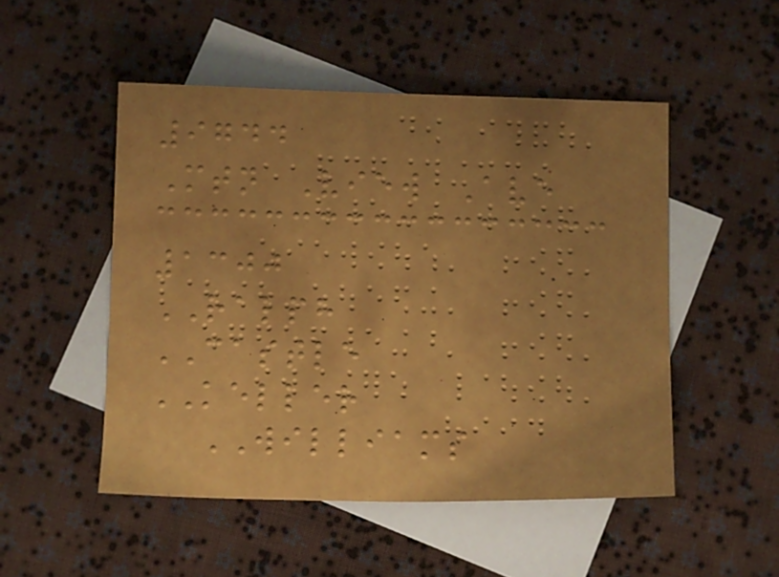9744
Mtn View Ave
1300
RALPH
CASTLE
KELLER
WILLIAMS
